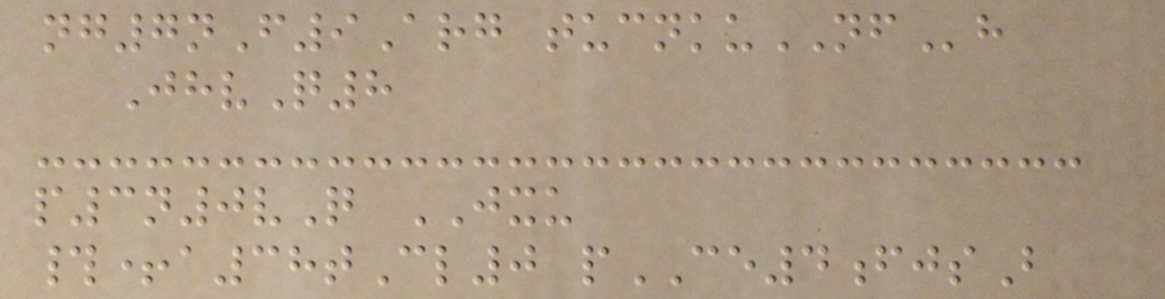ng7nF9Arg tucnkuNFh
JhvQ8
p3n0vQ JXU
#+a38tCl0 pCE4fjsB
